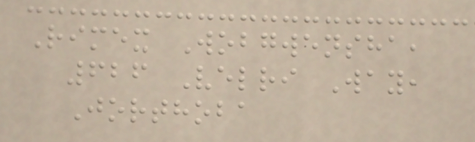Rimex Wobgwensha,
626 Velri Way,
Jorthoba
